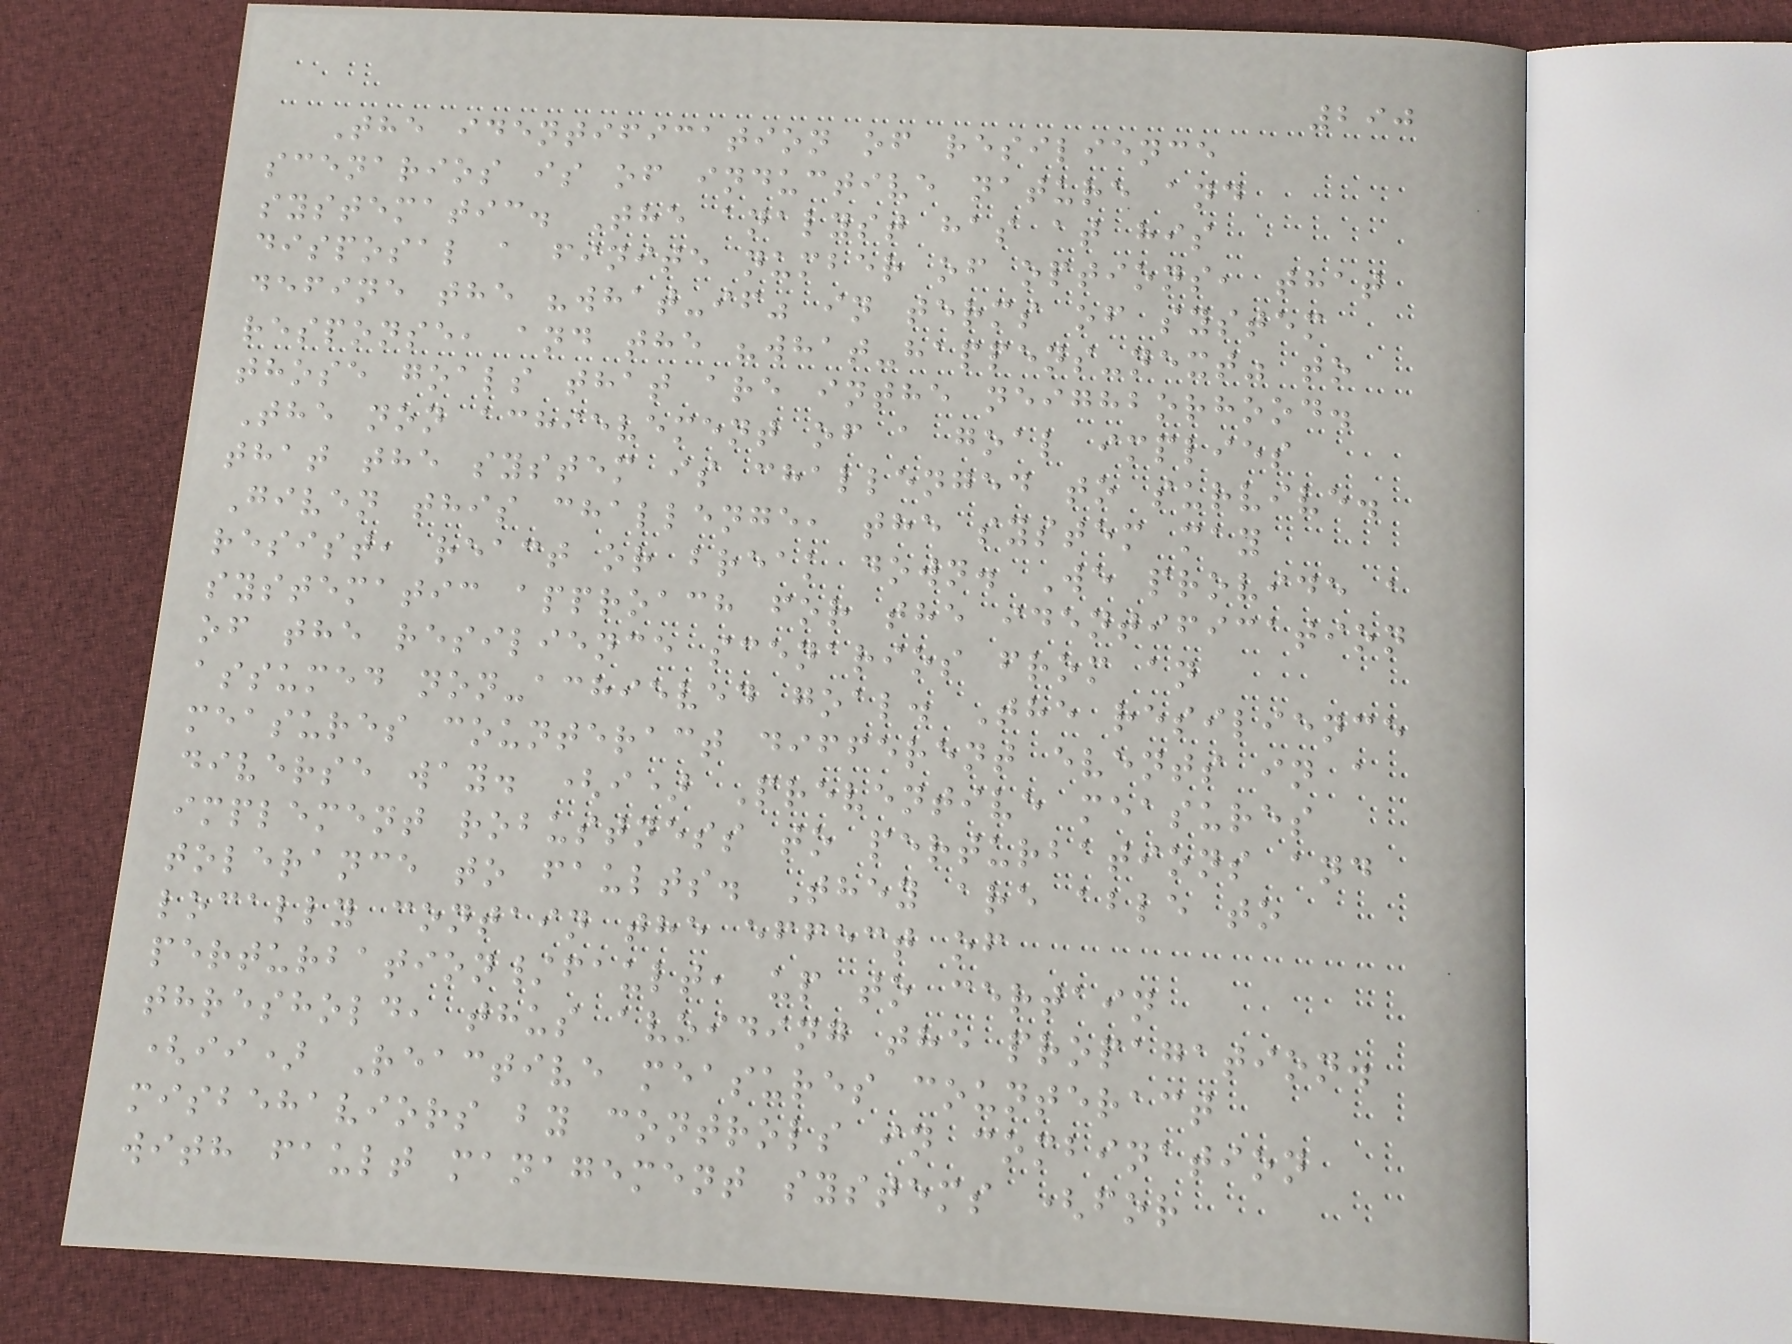290
The identification of resilience
scenarios is of inductive nature and
systematic. The analyst has at his
disposal a finite number of options, that
define the "what-if" in terms of system
response, and the "what-happens-next" to
those goals that are inthe neighborhood.
The non achievement of a goal implies
that the system is challenged to survive.
Given this challenge, the system may
resist, react or break down. We provide a
systematic approach for the identification
of the resilience scenarios from an
assumed non-achieved goal. The resilience
measures counteract different events in a
diverse way. (i) Preventive measures
implement robustness to perturbations and
tolerance to faults. They are able to
locally contain the effect of
perturbation/fault, up to certain
threshold, thus avoiding the propagation.
(ii) Reactive measures counteract
misbehaviors by controls in combination
with fault management systems (for
